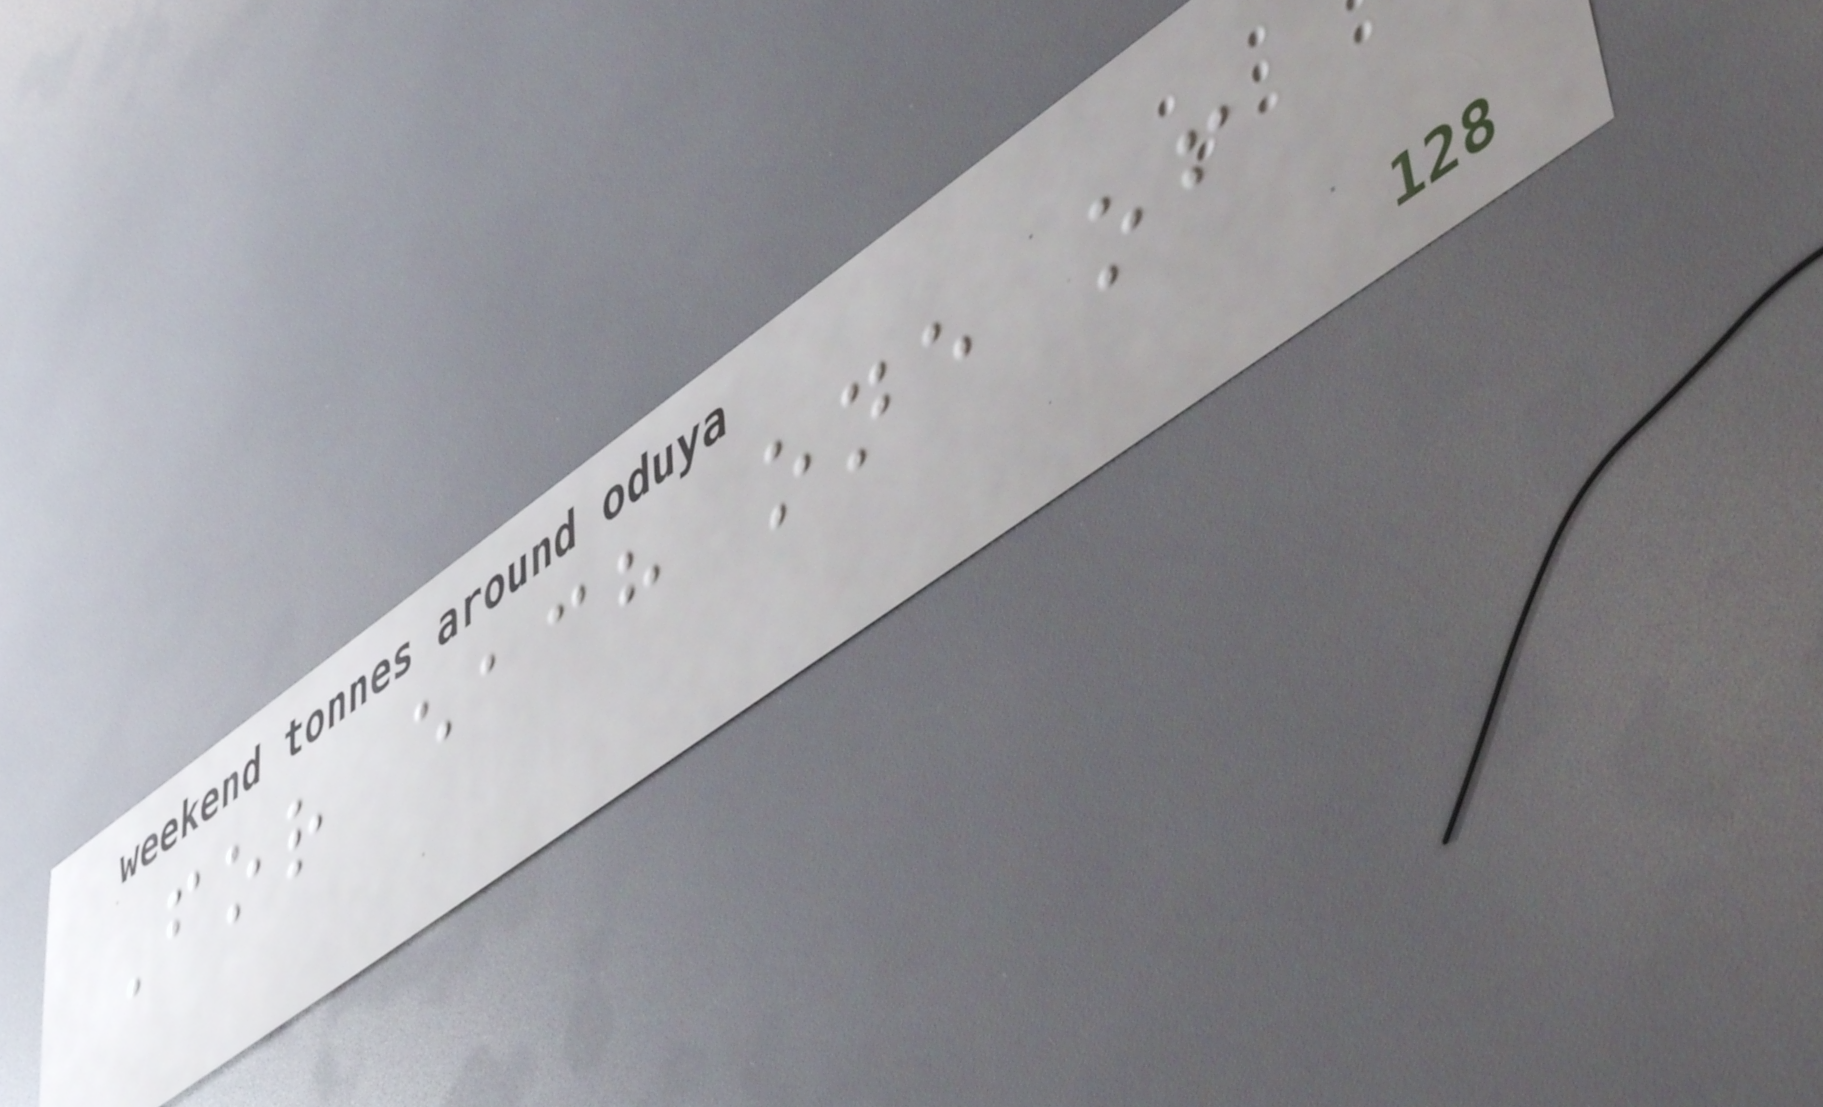For each one of
